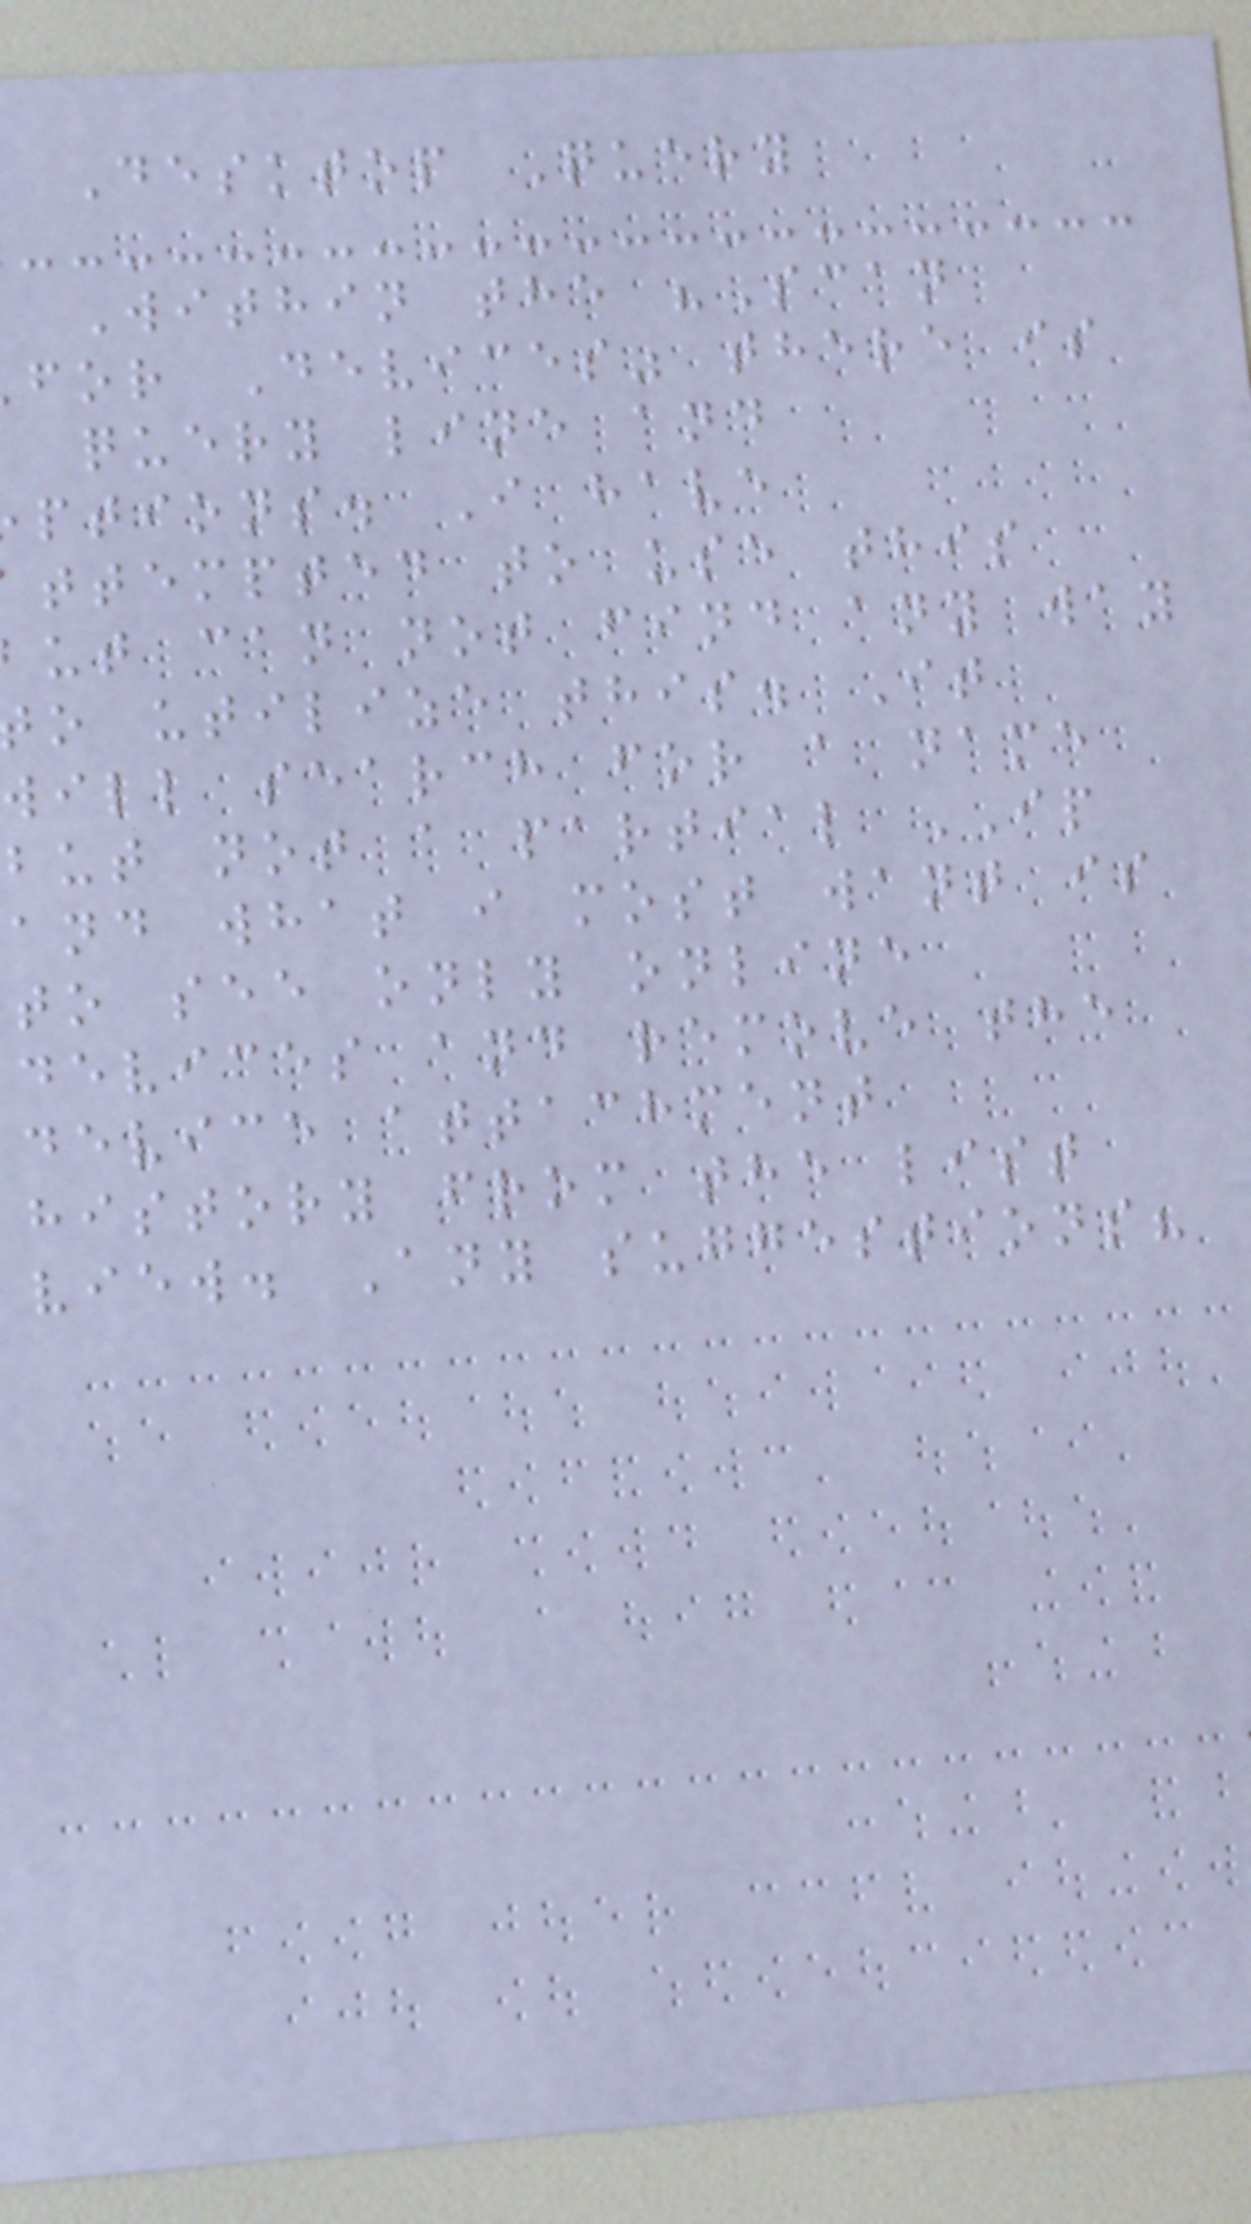Desktop Query
Within the "Scan
for Devices" there is
query line and
ptions. I have
ttempted to use this
ut can not find any way
o utilize this. It
will search for a name
but not a partial IP
and what i most want is
to see only online
devices and remove the
device attachment
history from the list
view. Any suggestions?
